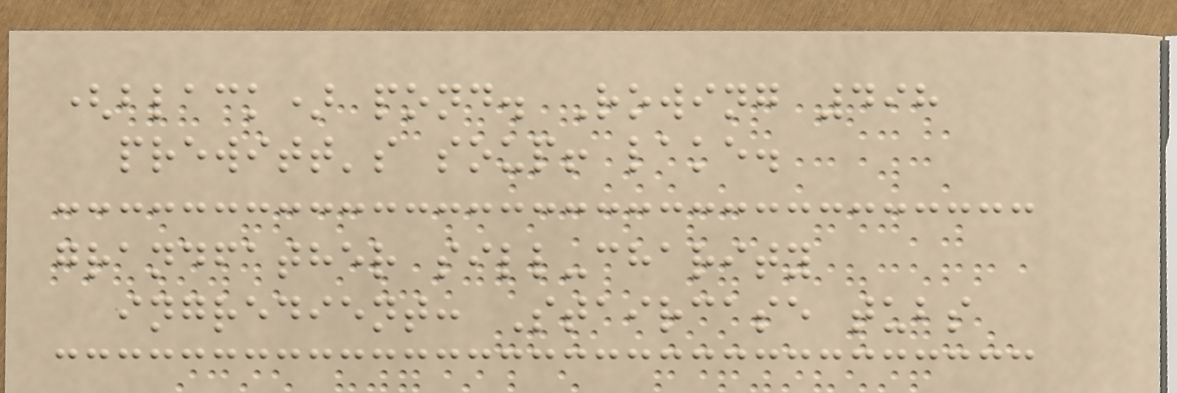(black) pond. Rowing 498
prewitt's soup! lake.
grandfather sill-charity
ingredient: Staircase tubs
